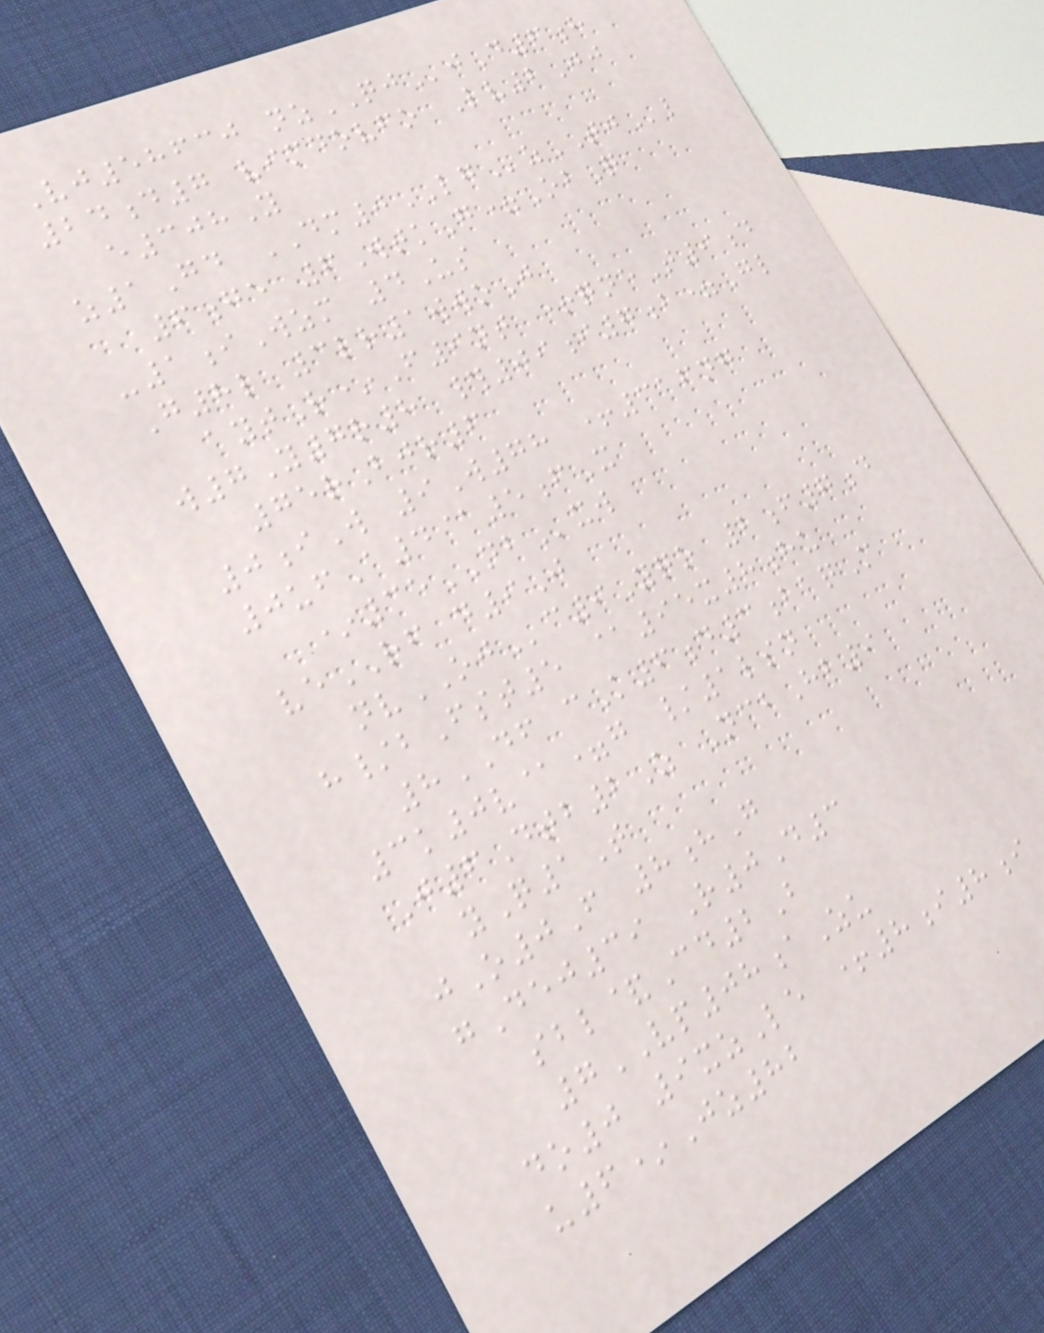Vj58630 nzQJjD6h
24d7 vimdovfo Lv2Jj
e308Y
z1Gd DM0LGzTJl
6ge 6WtkG=ObQ
-1iWzm 4Us
G8l 3lr1wwoJ
aytR*F9nt +qneT9d
w7Y7r8 #09i7b=Gl
75rBjr6
0iW 9W78 +316ng
0ufA4@5fX
*35NBxw
veRF d9J
nvOJc9Yqo 2f7d
h/bFst5 @95x8hu
8DF cK6d3baqM
3k0v@=g /1lsn
J6Dtb2Z NcbHb9
yQ1T
jO0F 8hG
gDej39 R0D3
sbl&Cd2B
7VP08aZu
do0 9xzLe +8i8i
u6*Jz82
